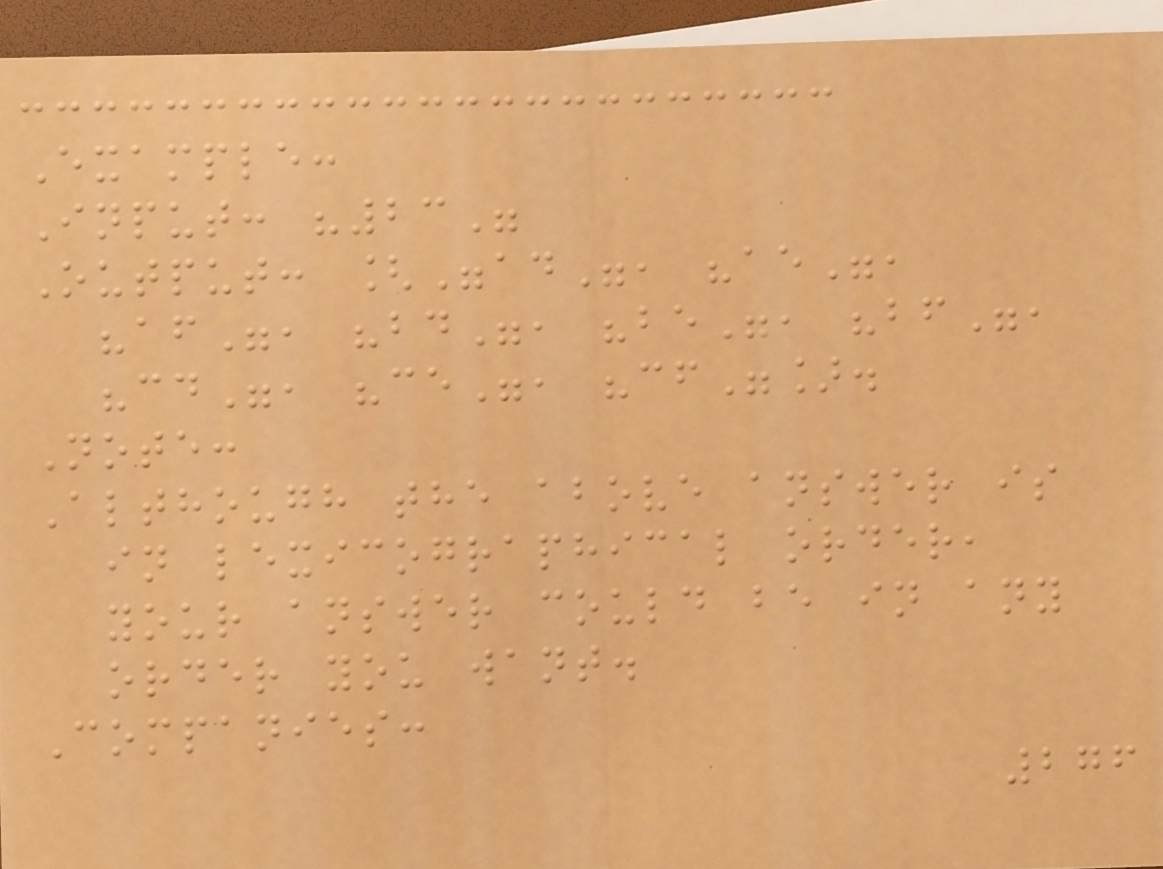Example:
Input: "23"
Output: ["ad", "ae",
"af", "bd", "be", "bf",
"cd", "ce", "cf"].
Note:
Although the above answer is
in lexicographical order,
your answer could be in any
order you want.
Companies:
276
